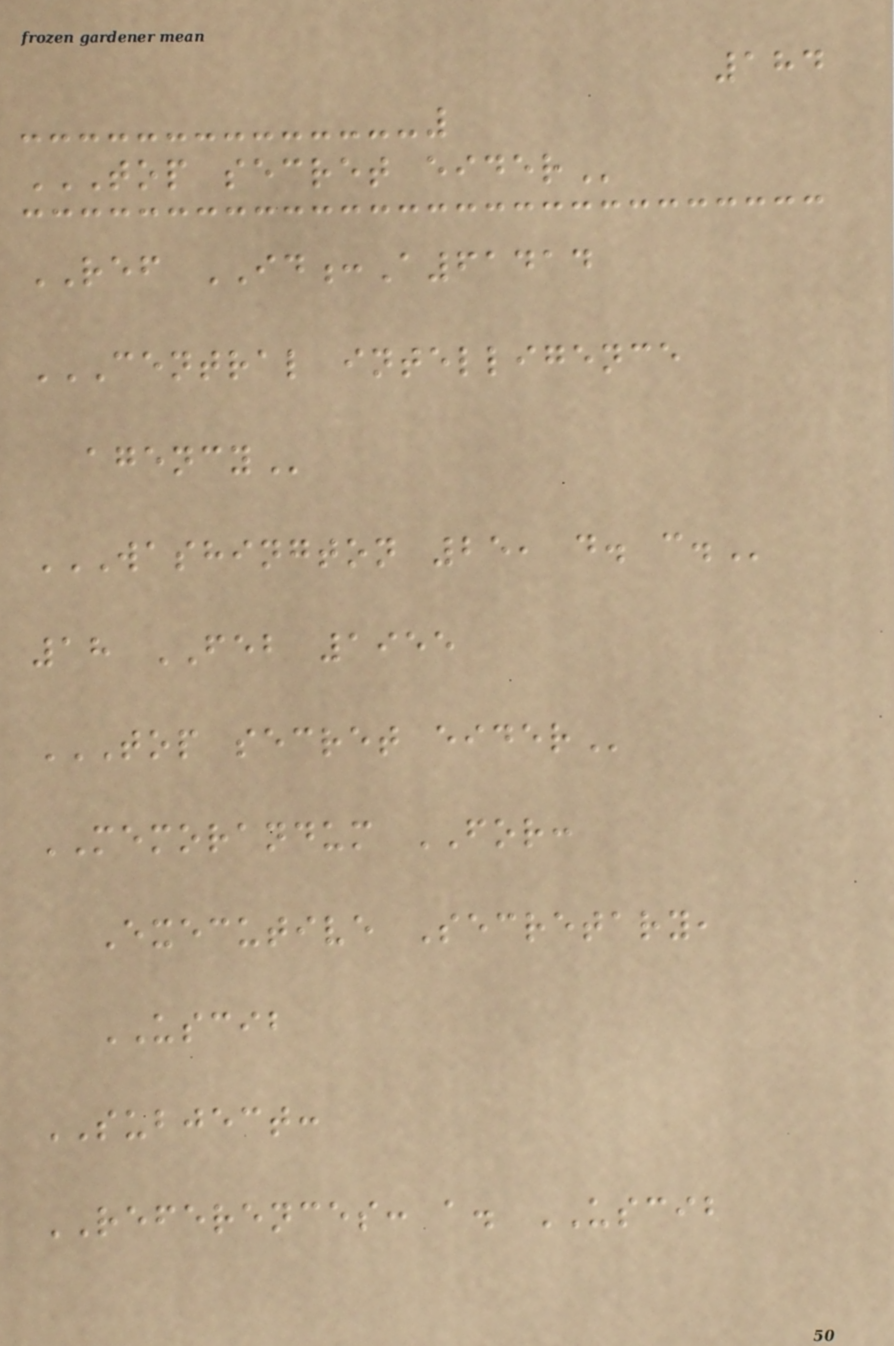184
TOP SECRET EIDER
REF ID:A61414
CENTRAL INTELLIGENCE
AGENCY
WASHINGTON 25, D. C.
18 FEB 1955
TOP SECRET EIDER
MEMORANDUM FOR:
Executive Secretary,
USCIB
SUBJECT:
REFERENCES: a. USCIB
